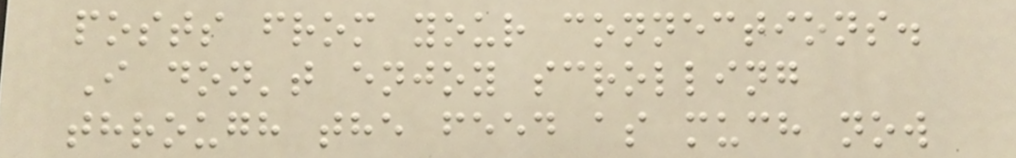posts from your connections.
I don't enjoy scrolling
through the feed as much now
